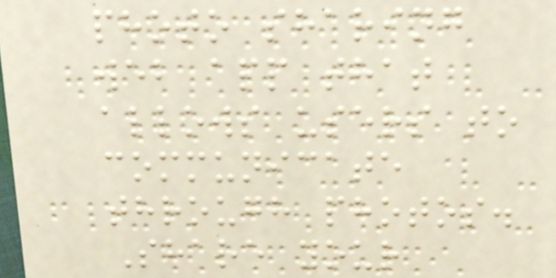photo sharing
web app that
allows users to
communicate
through photos.
Share your
